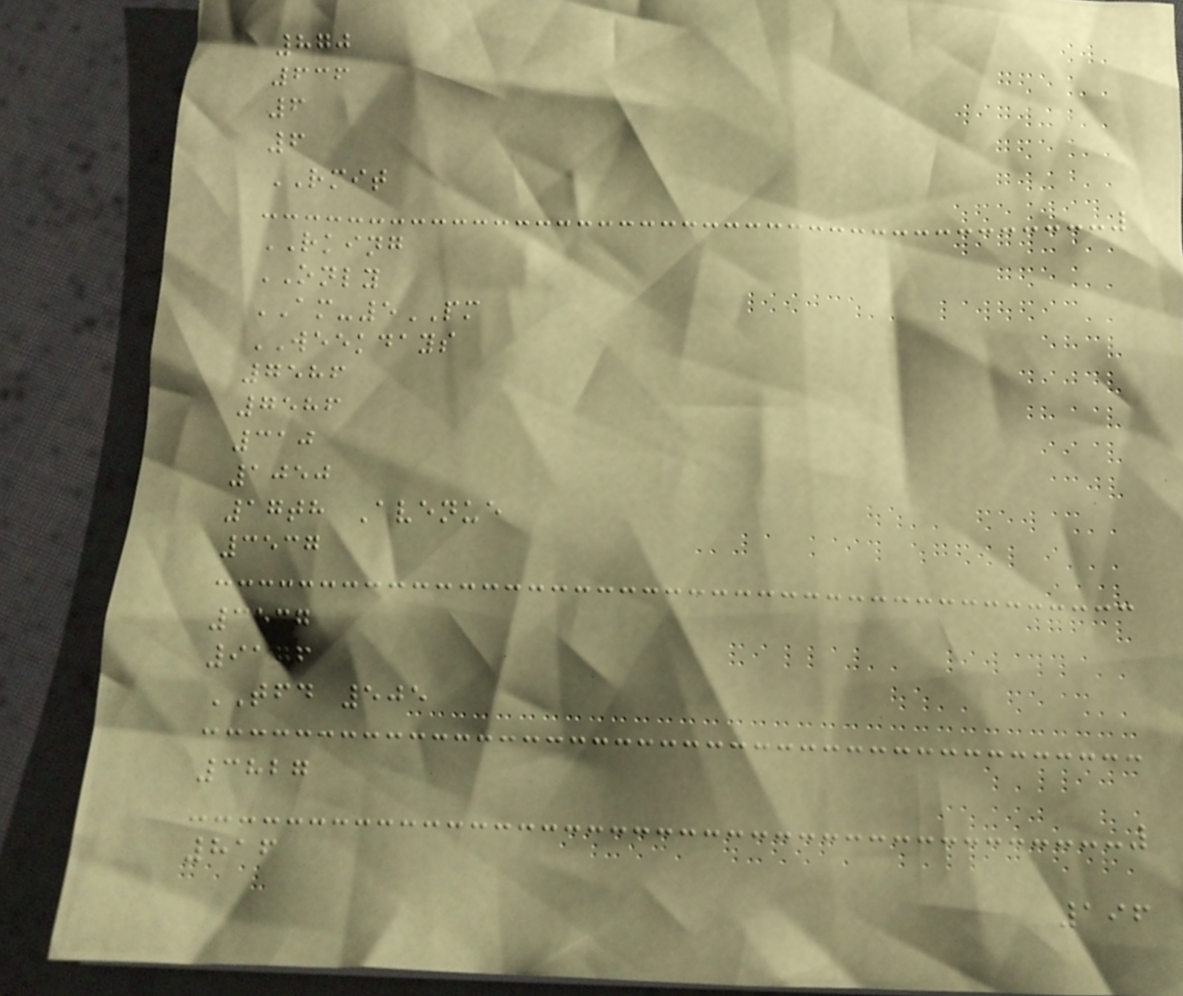870
636
6
6
RMIT
RKING
ONLY
AM-5PM
WEEKDAYS
7586
7586
310
1050
17th Avenue
3537
3537
9176
TFD 505
3827
816
196
